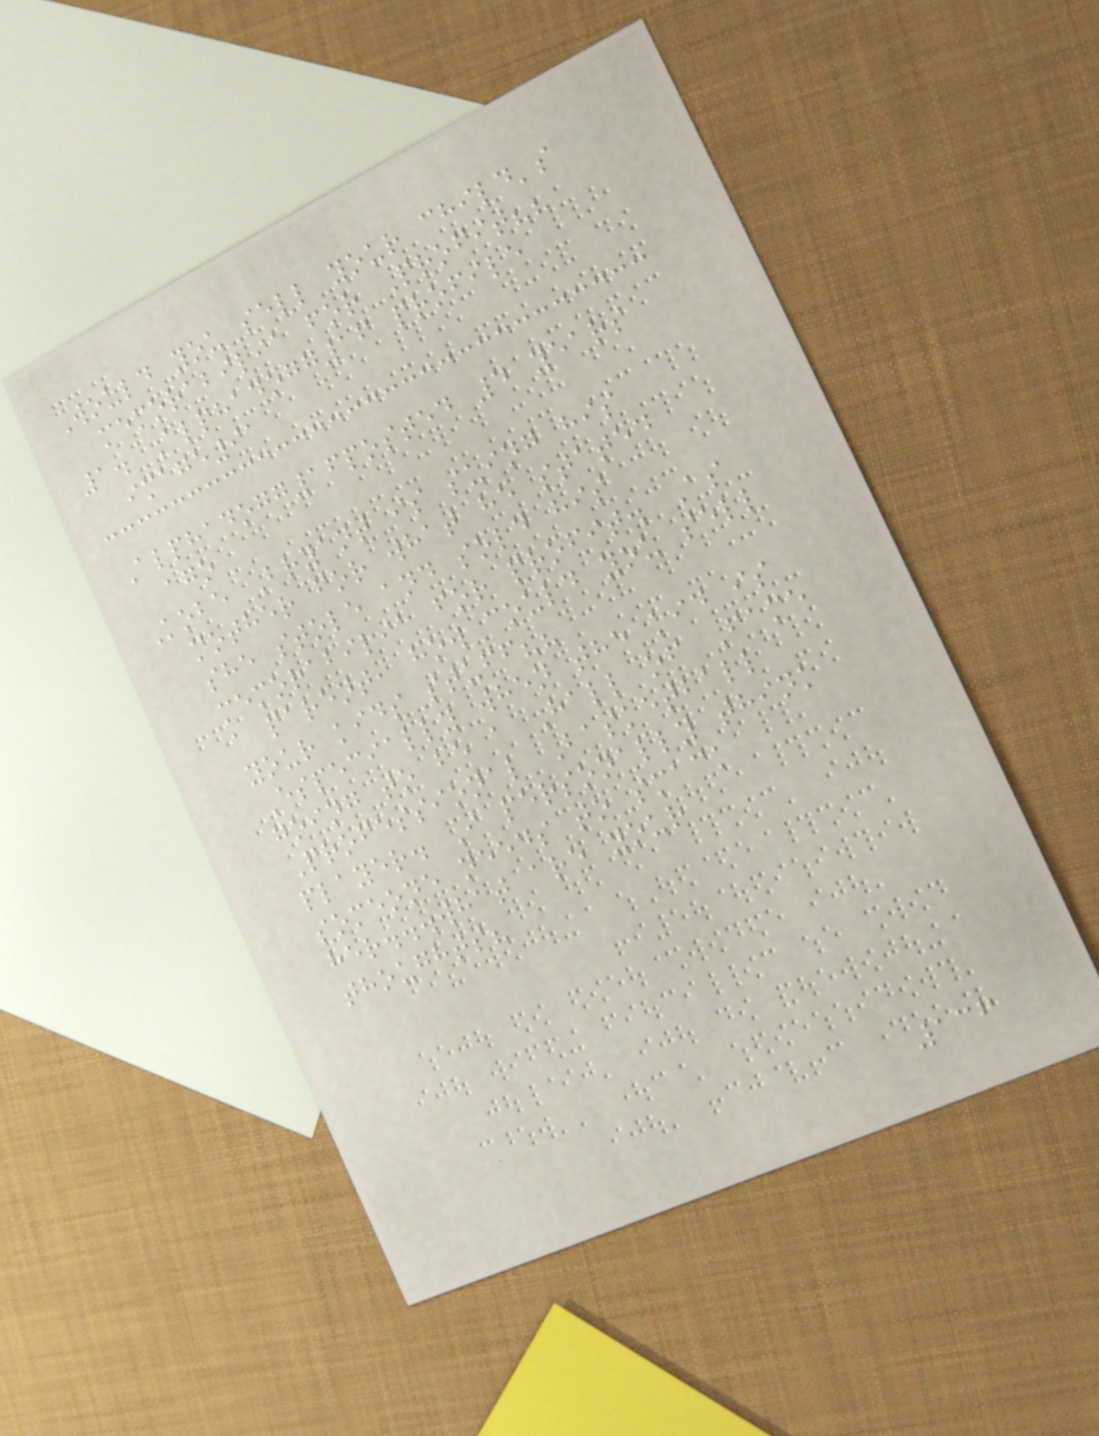Would you sell your child's
memorabilia for Profit??
1. Alphadogg16 profile
image91
Alphadogg16posted 4 years
ago
Kobe Bryant is suing his
mother for what he stated
she stole and sold his
memorabilia for profit. As
a parent, how could you sell
your kids stuff??
Especially when the kid is
going to be a Hall of Fame
Professional Basketball
player. I personally think
someone needs to smack
her...what are your
thoughts?
136
